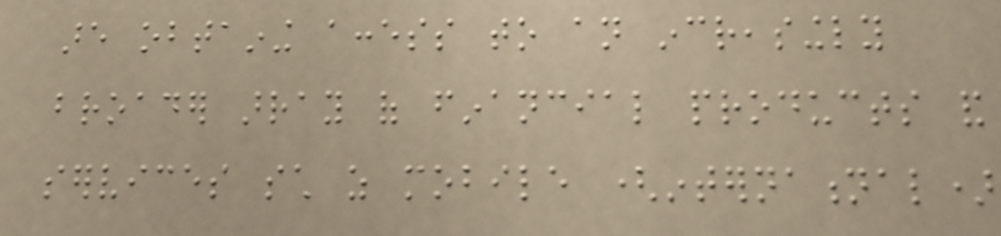are obtaining access to an increasingly
broader array of financial products and
services such as mobile (international)
